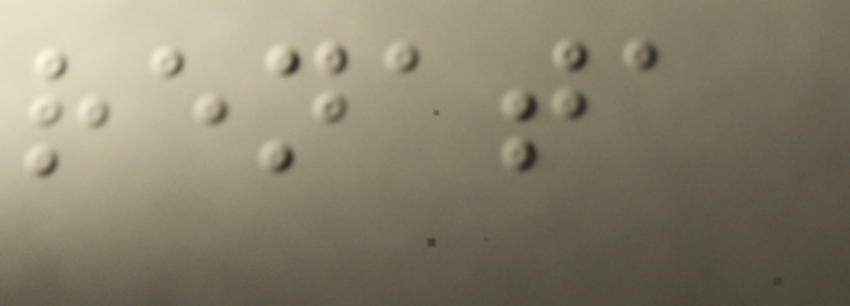renata
